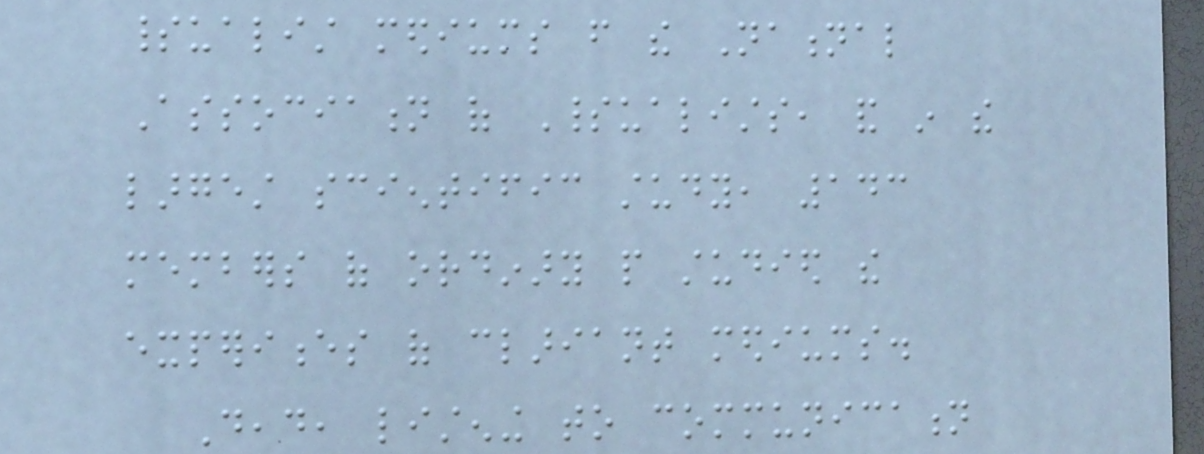spiritualist mediums from the National
Association of Spiritualists, and in the
largest scientific study, 143
members of ordinary people studied the
experiences of clariant mediums.
Dead, listening to communication
